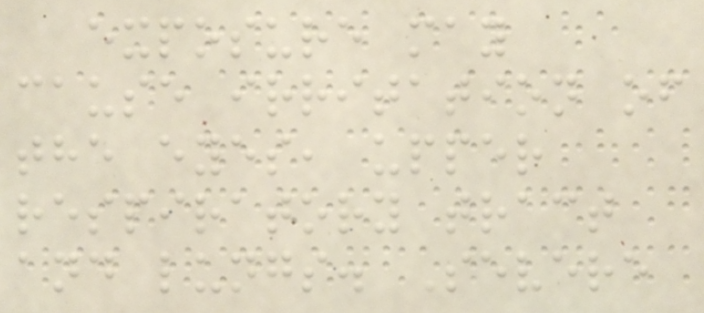exposure may
cause irritation of
the eyes, upper
respiratory tract
and lungs. Severe
